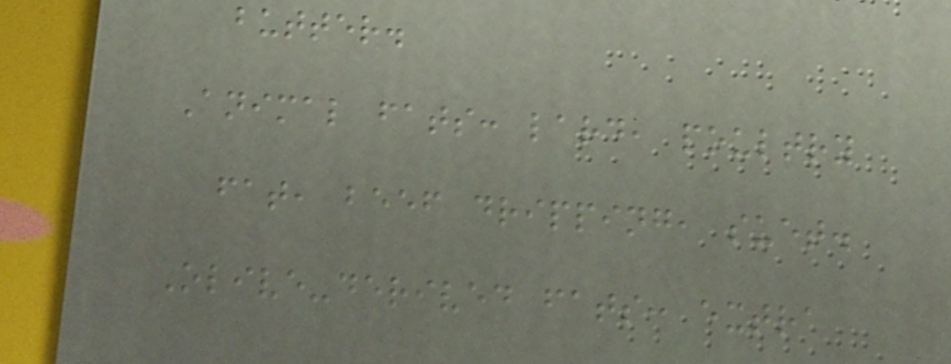butter.
Animal fats: lard, poultry
fat, beef dripping, suet.
Olive-derived fats: extra
